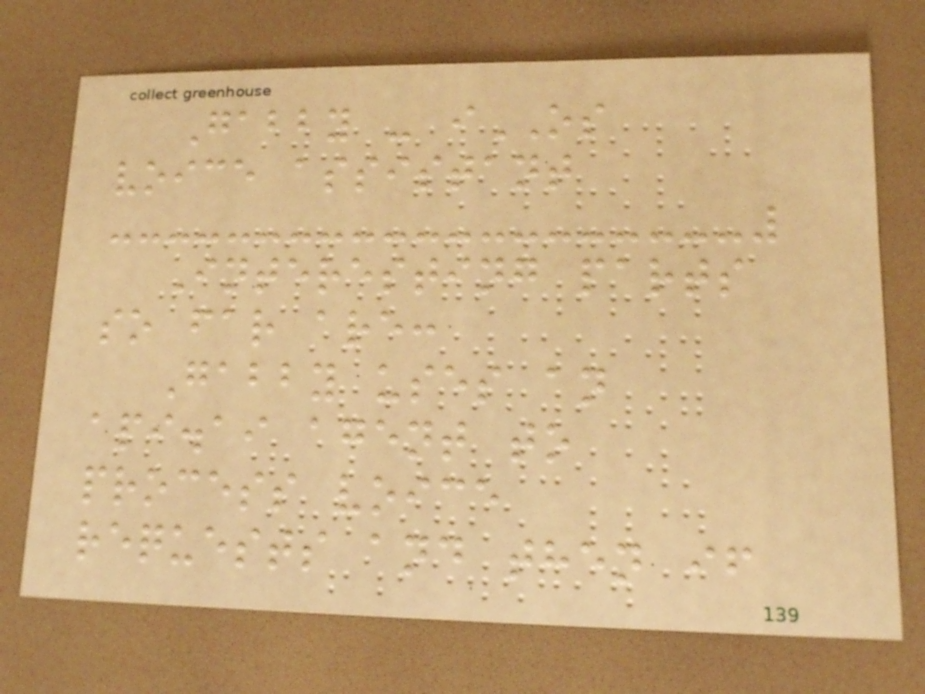Gabby - iOS
voice assistant
Interesting parts
so far are:
Gabby uses an
api.ai agent to
process voice
requests and then if
